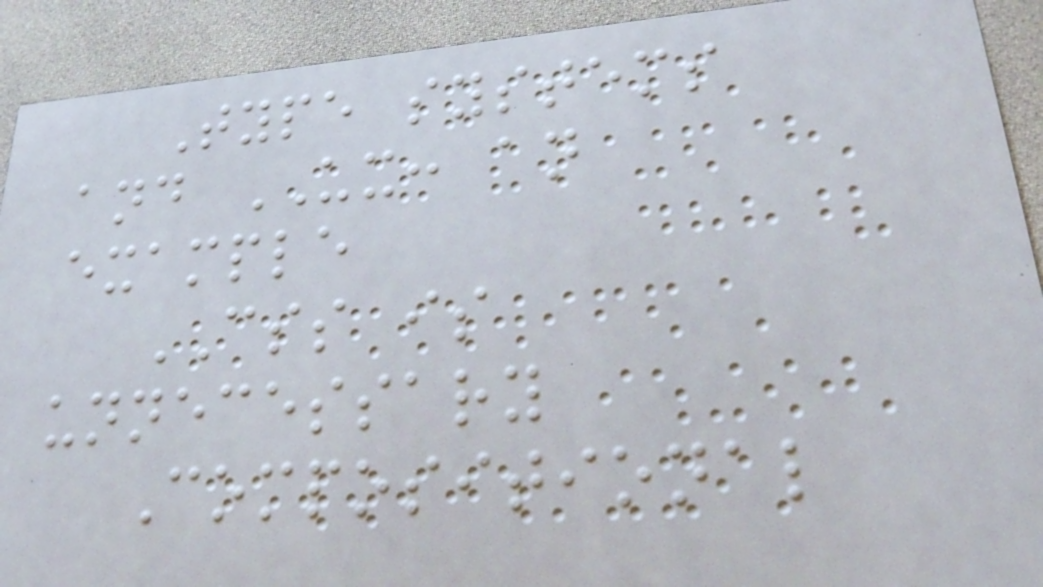Type systems
and UX: an
example
CSS is
unnecessary
Compositional
